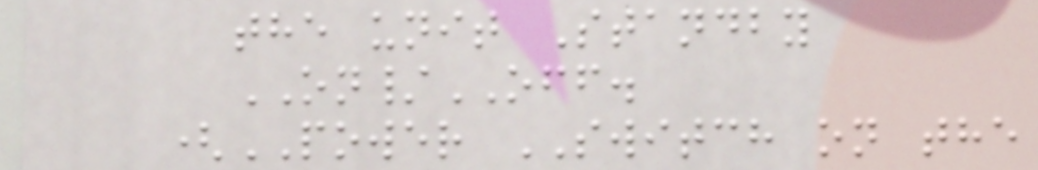the unit Standby
ON/OFF.
(POWER SWITCH on the
